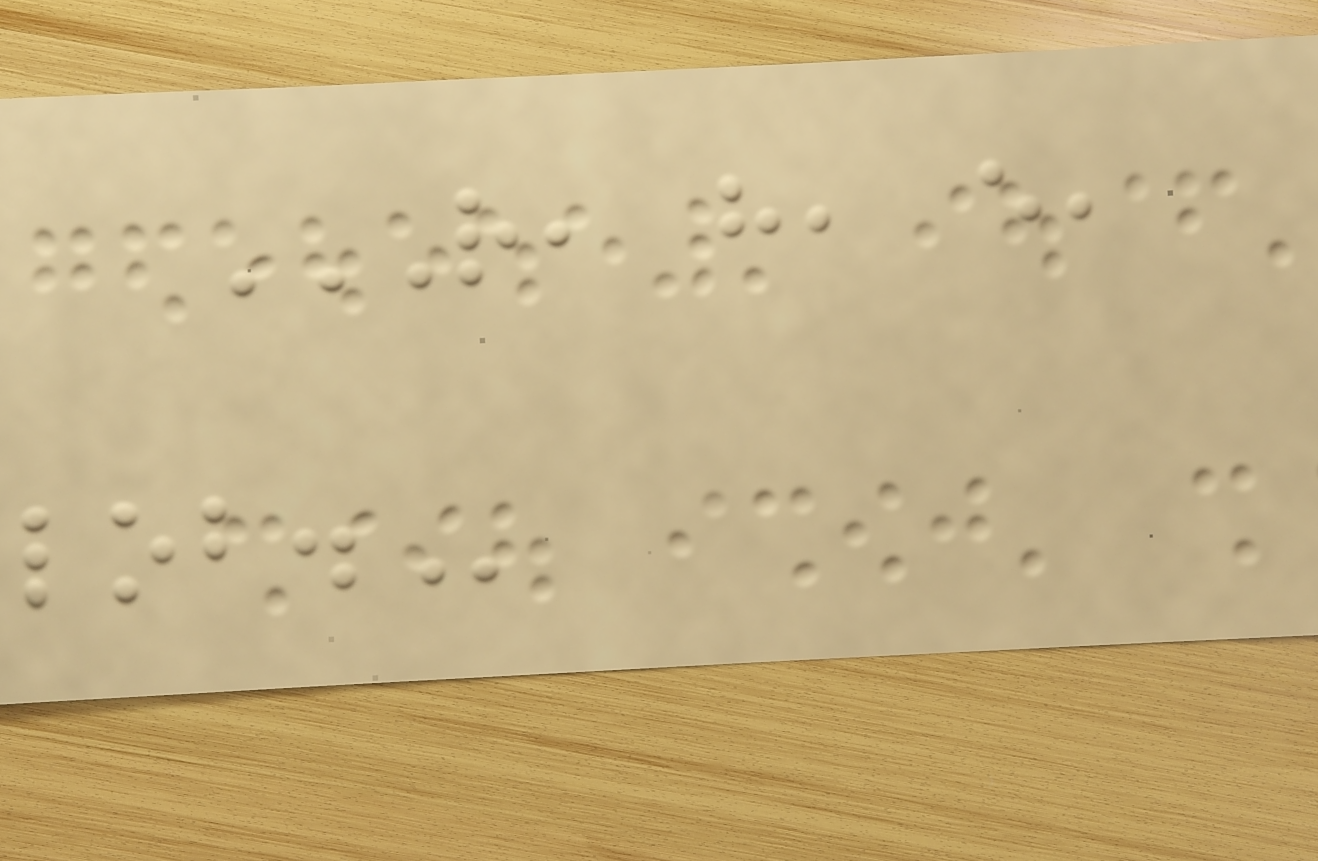R, H, E,
LOB.
